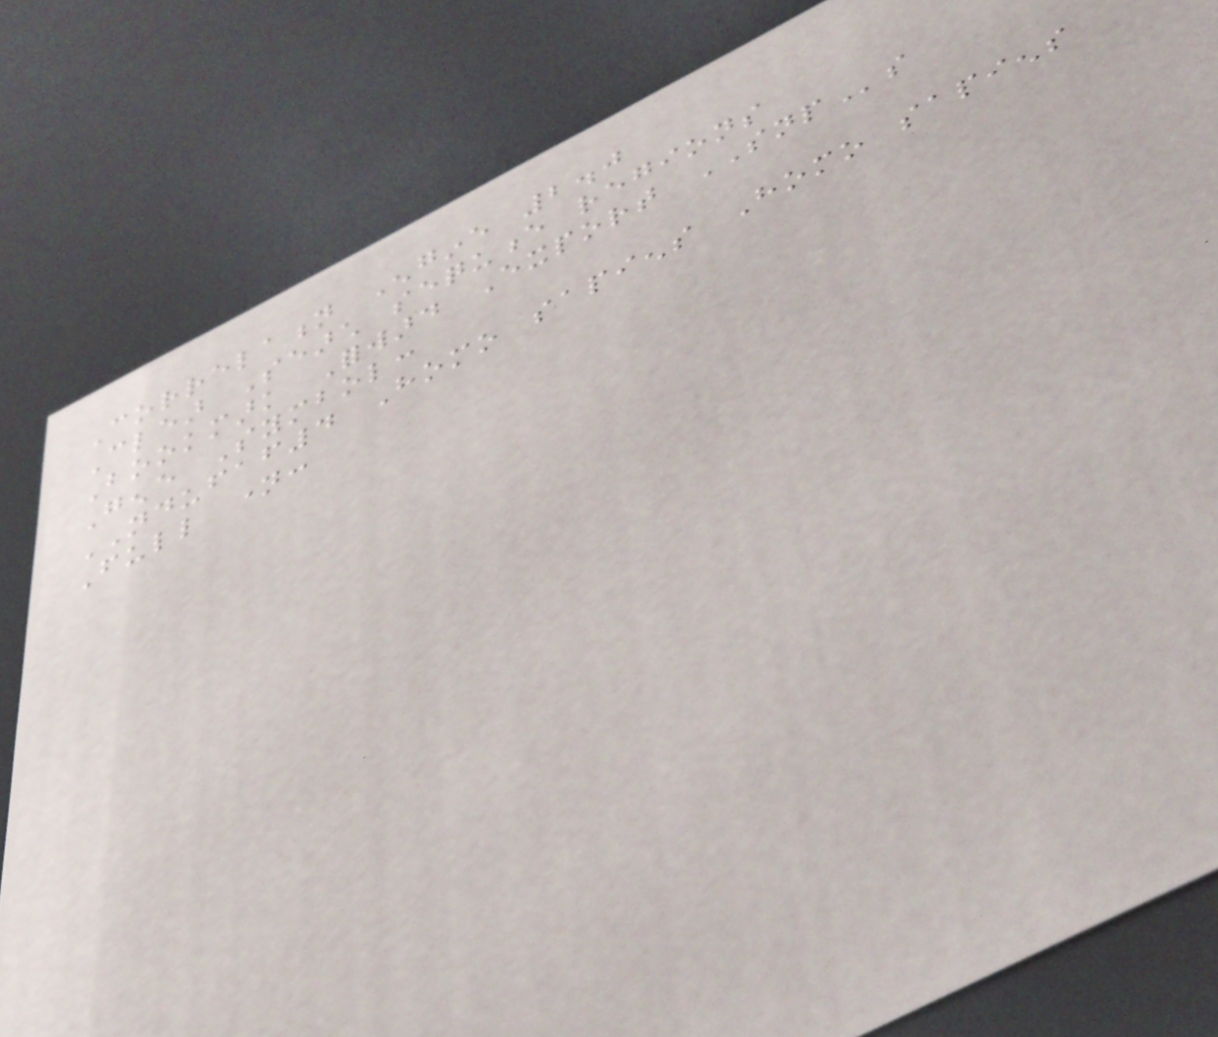Correlation Engine 2.0
Clear Search sequence regions
Bookmark Forward Export SNPs
Gene Symbol:
NDUFAF4 Homo sapiens Homo sapiens
Full name:
